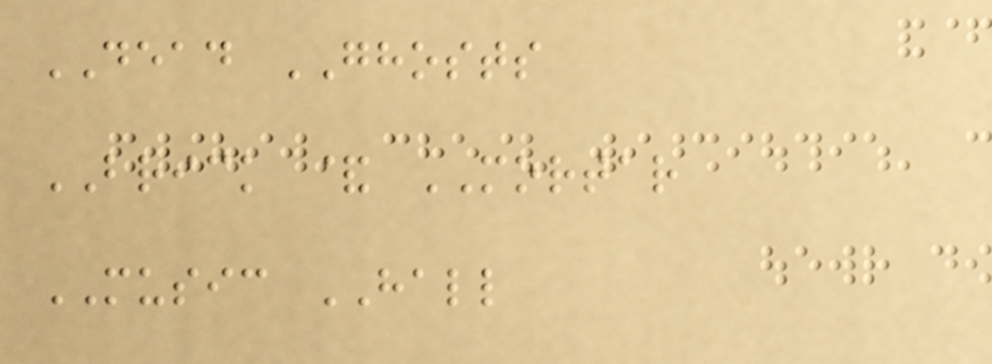DEAD GHOSTS
BRICK & MORTAR
MUSIC HALL
